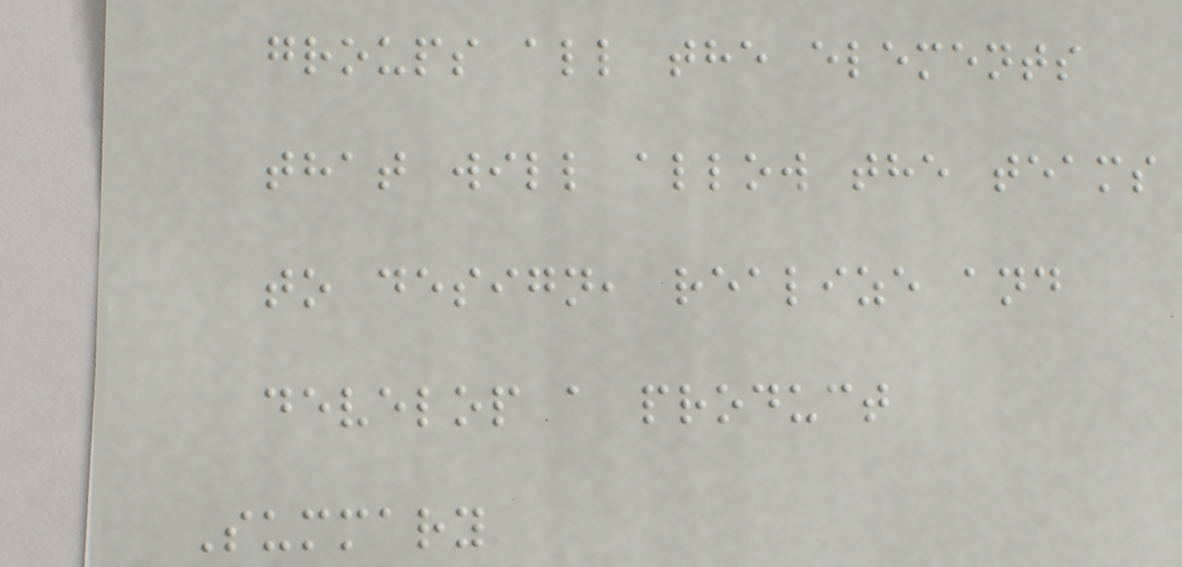groups all the elements
that will allow the teams
to design, realize and
develop a product
Summary
